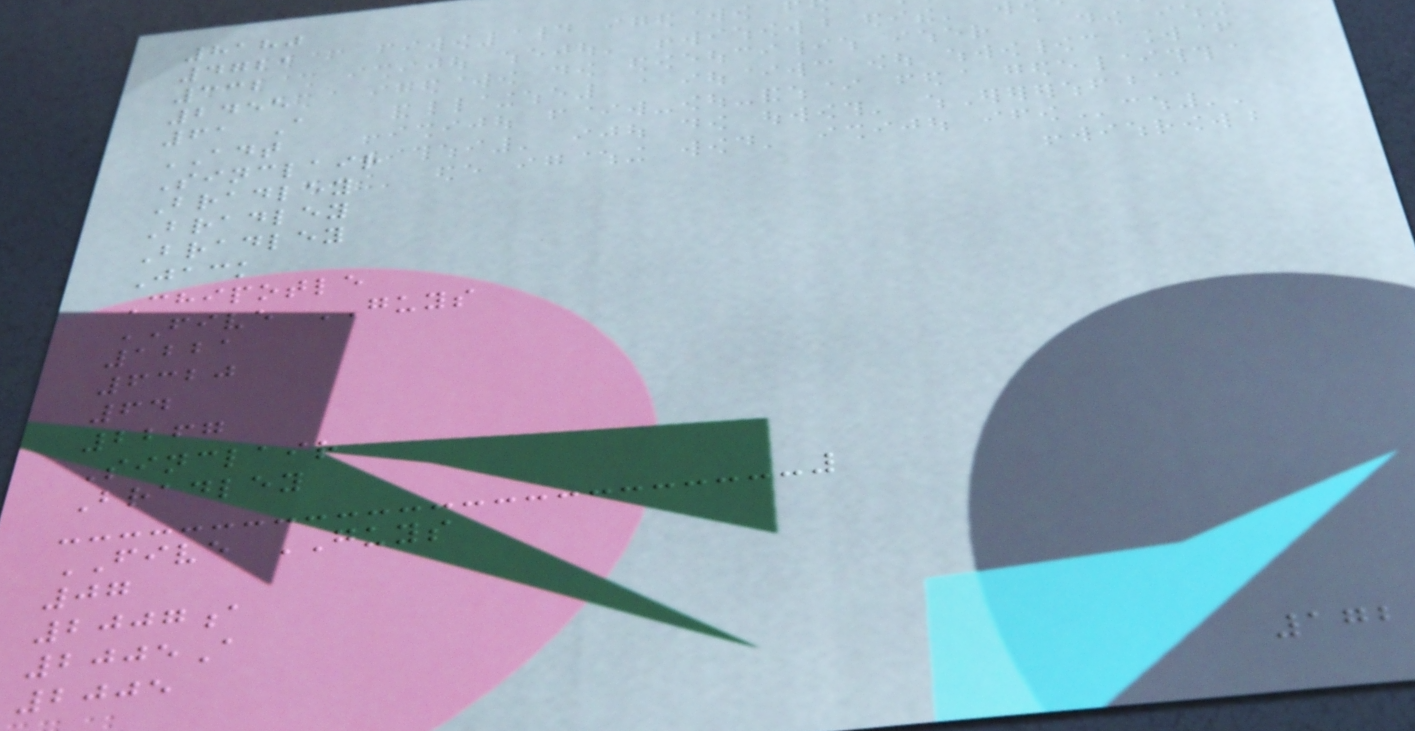8180
4721
332
2455
61 A
ADT
Sinclair
Bradley
Bradley
Bradley
Jack
Chipotle
FIVE GUYS
1221
6320
64
2267
Sinclair
Bradley
FIVE GUYS
07
2007a
2005A
2005
172
